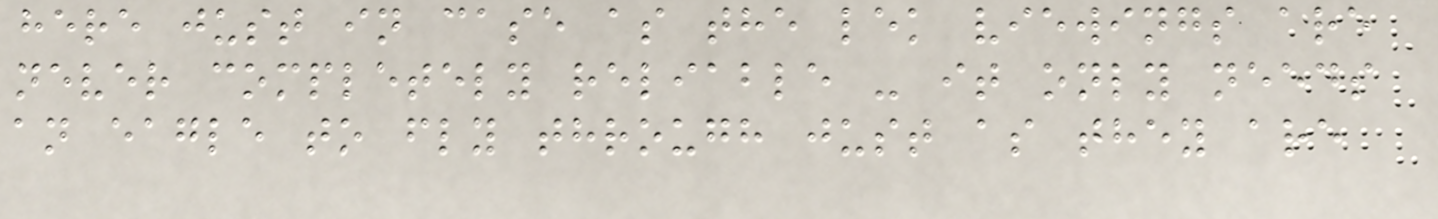here just in case as the lek viewings are
never completely reliable - it only needs
an eagle to fly through just as they are
